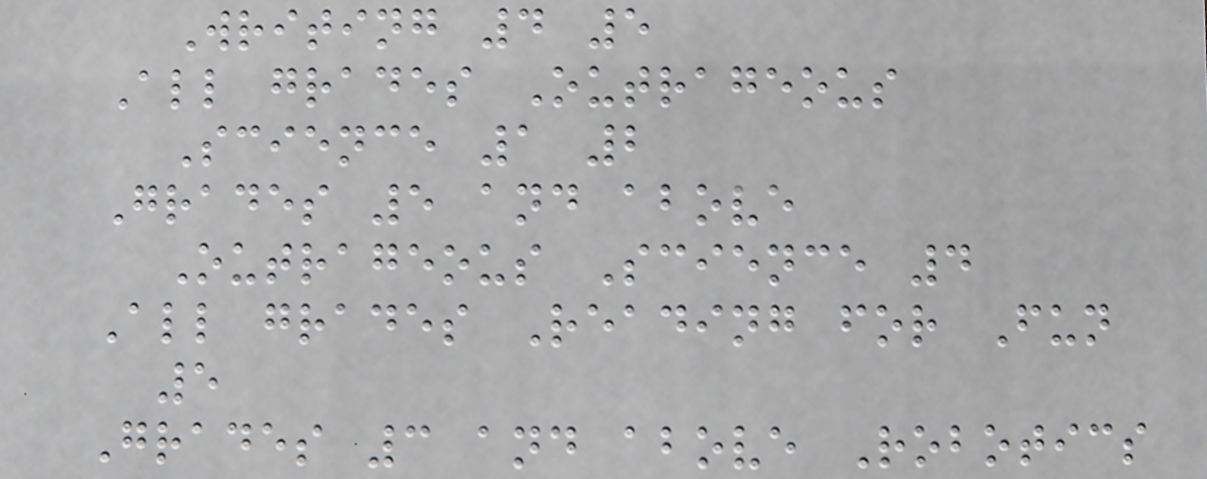Writing 4 5
All grades Outrageous
Science 1 2
Grades 5 and above
Outrageous Science 4
All grades Reading for Fun
5
Grades 3 and above Robotics
